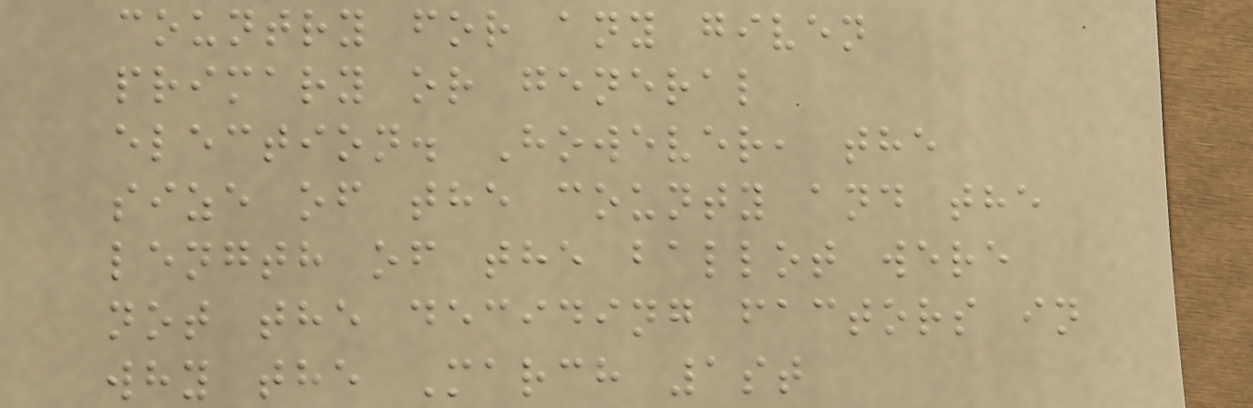country for any given
primary or general
election. However, the
size of the county and the
length of the ballot were
not the deciding factors in
why the March 1st
